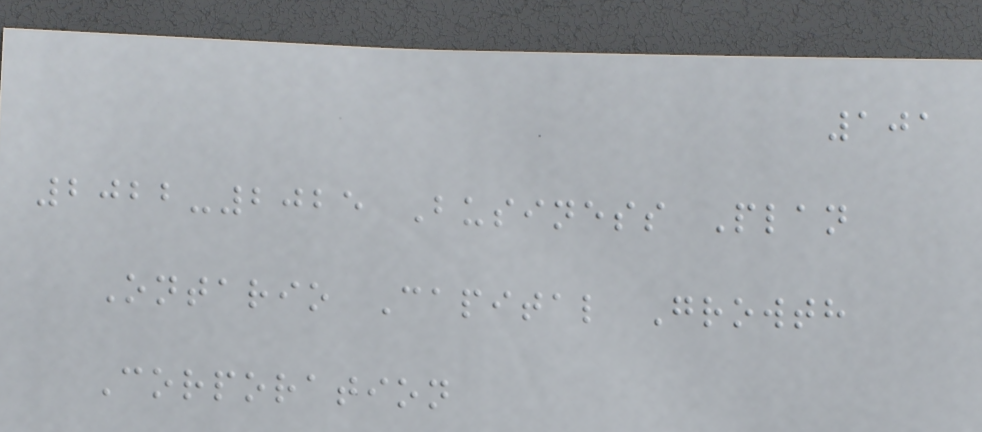101
2022-2025 Business Plan
Ontario Capital Growth
Corporation
